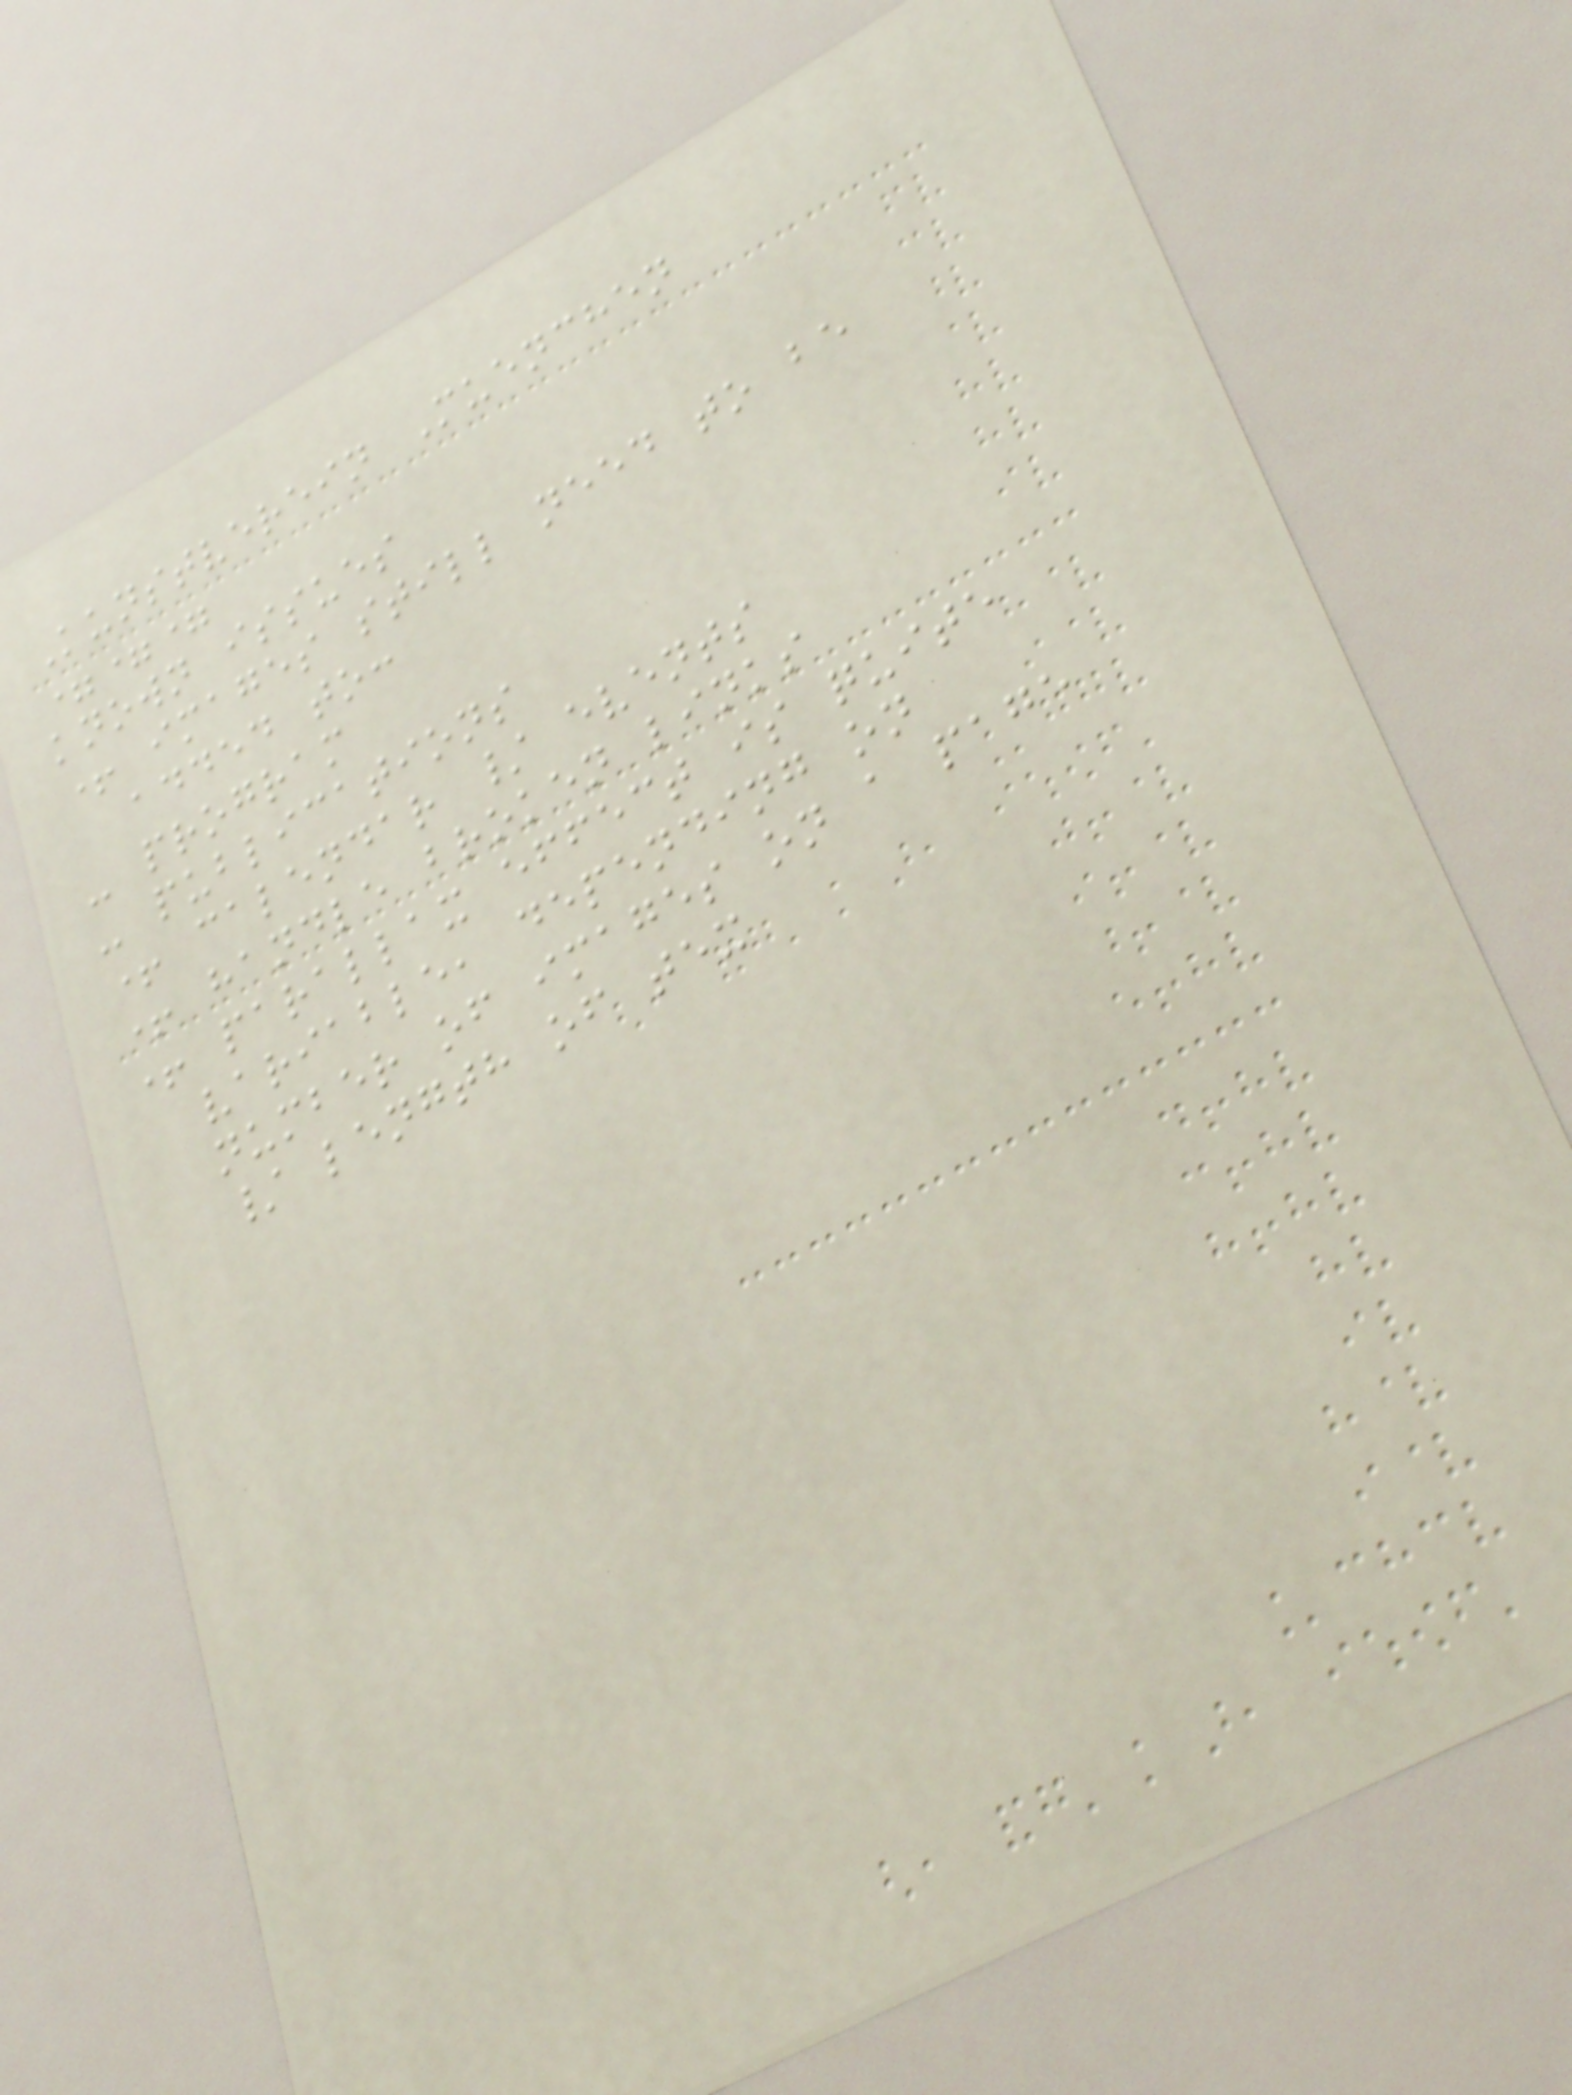Kunstverein Muenchen
===
known issues
+ images still need to be
added to:
- program
- publications
+ calendar / events
+ handle broken links
+ parallax effect is quite
variable, depending on
number of images on a page
/ length of tex
